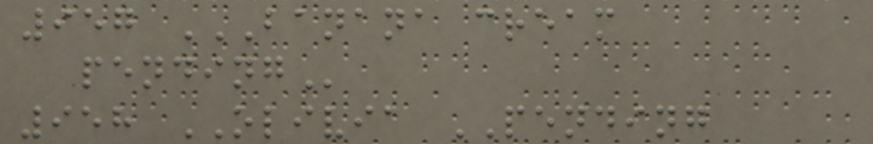957 BANANA CREAM
PENDING
958 OLIVIA PENDING
